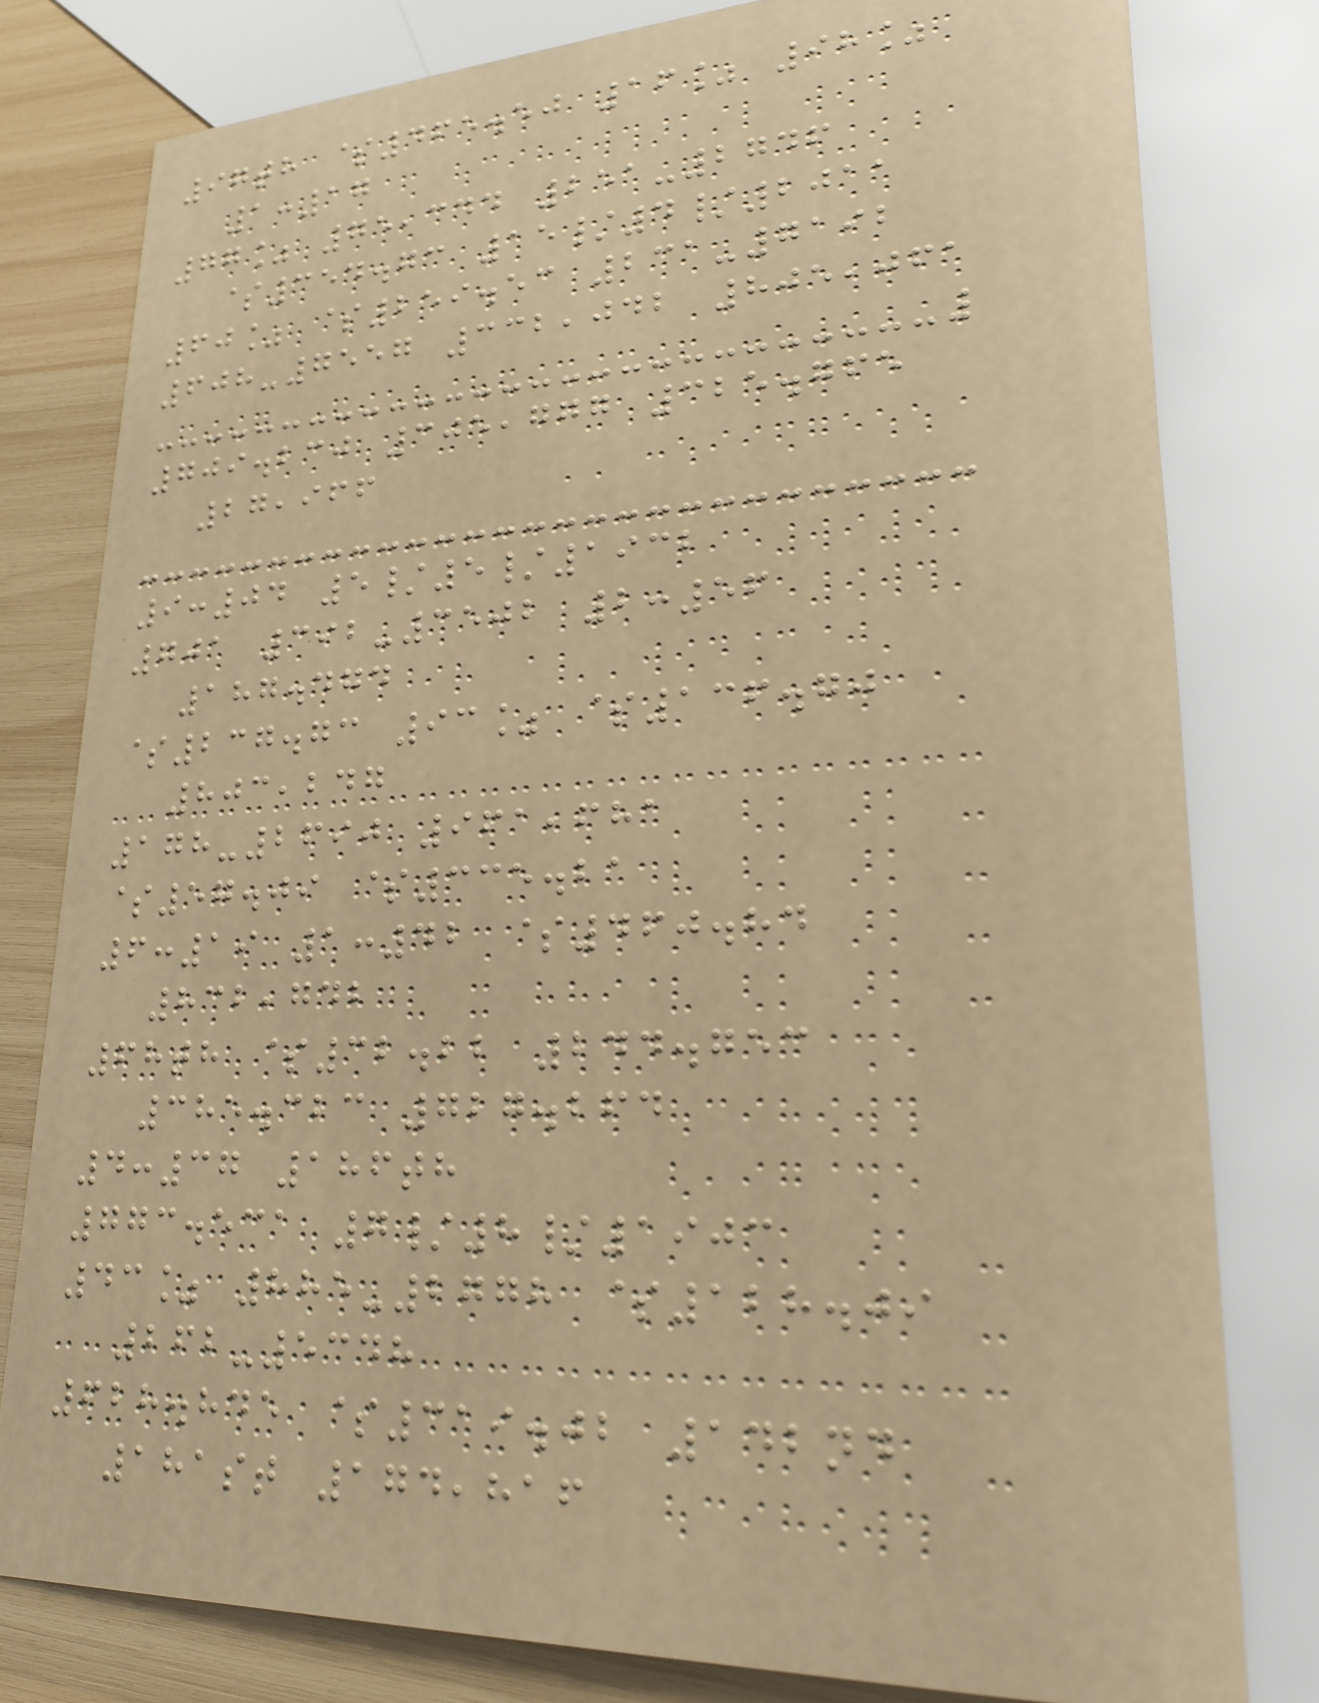97th $465.50 16% 98%
1:17
77% 75,344 251-2746
$354.73 15/4/2011
60% $259.53 231-7192
608-7557 332,042 805,061
709.230 305,777 325.765
27,966
9:04 5/5/1932
701 392-3502 2:56
187.474
$237.73 93% $136.70
803,247
178-2690 961,681
$57.09 $335.21
6:19 1:42 $460.84
832,742
68th $32.22 244.753
385.323 727.264
4:37 186th
773.531 7/8/1903
43% 885-2778 $128.09
262-5348
628.845 $319.02 142nd
181st 174,816
